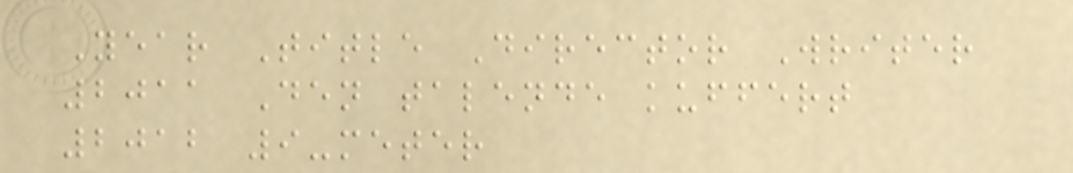Year Title Director Writer
2011 Den talende kuffert
2012 9-meter
